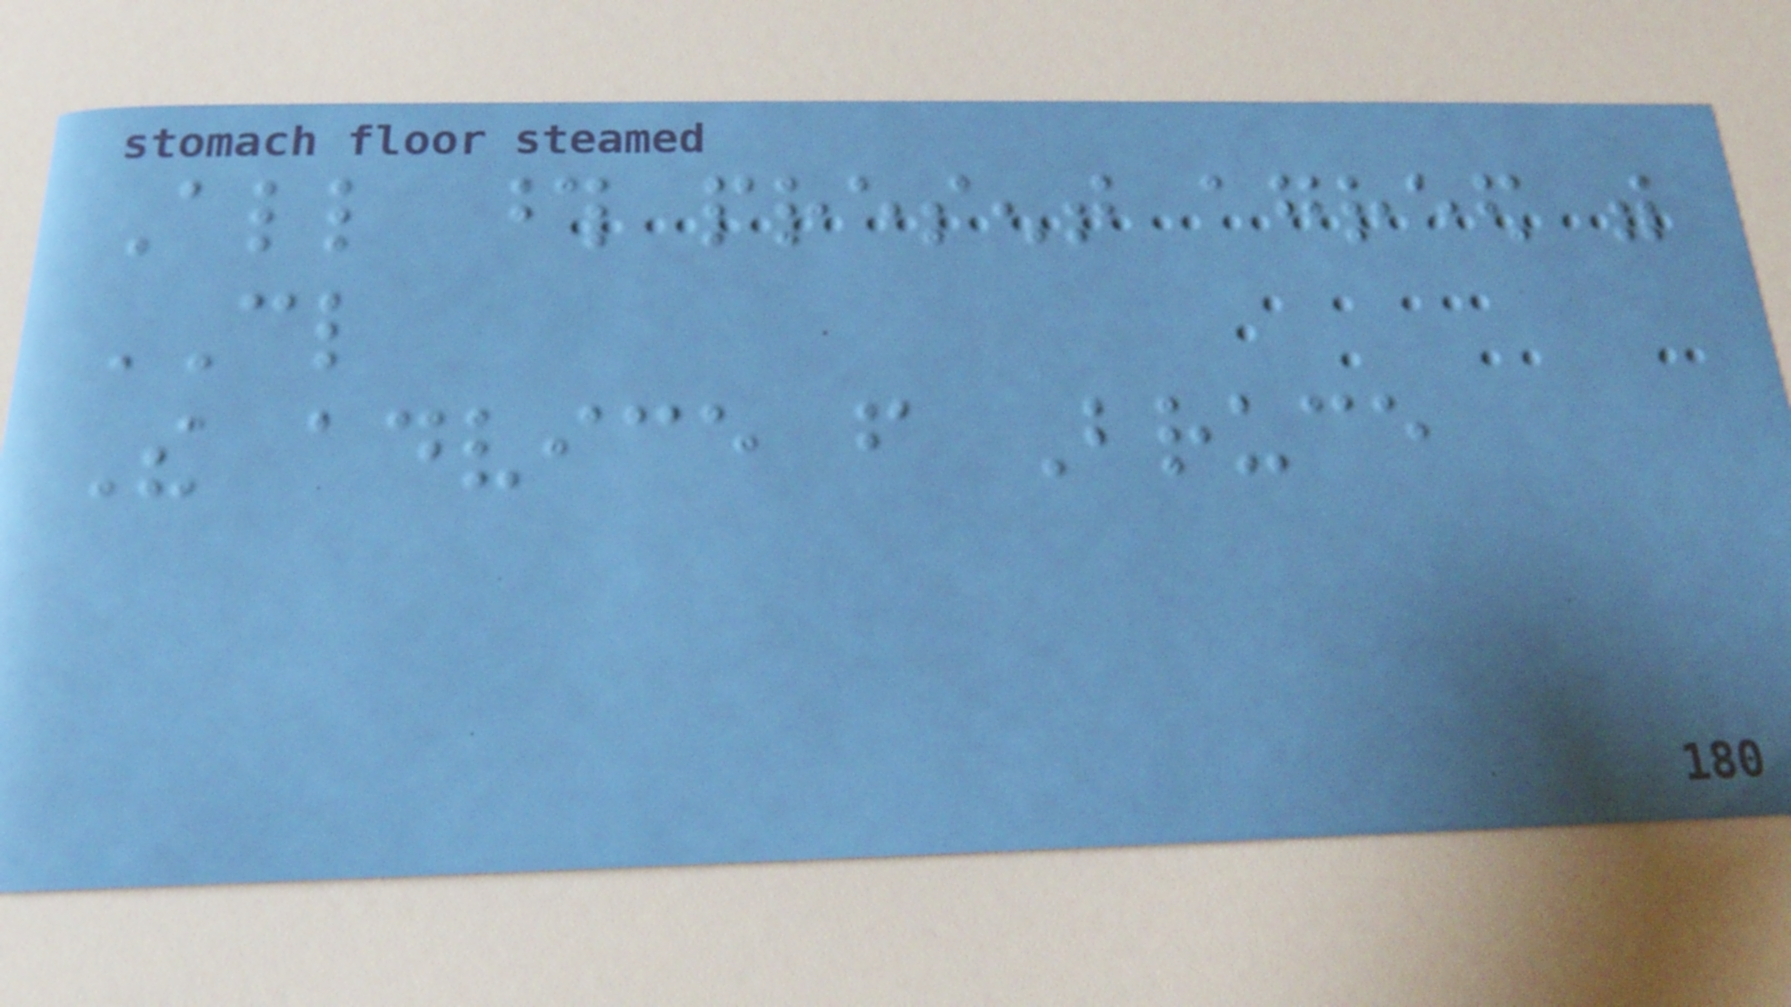All those present agreed with
CL
The advice from Bruce
